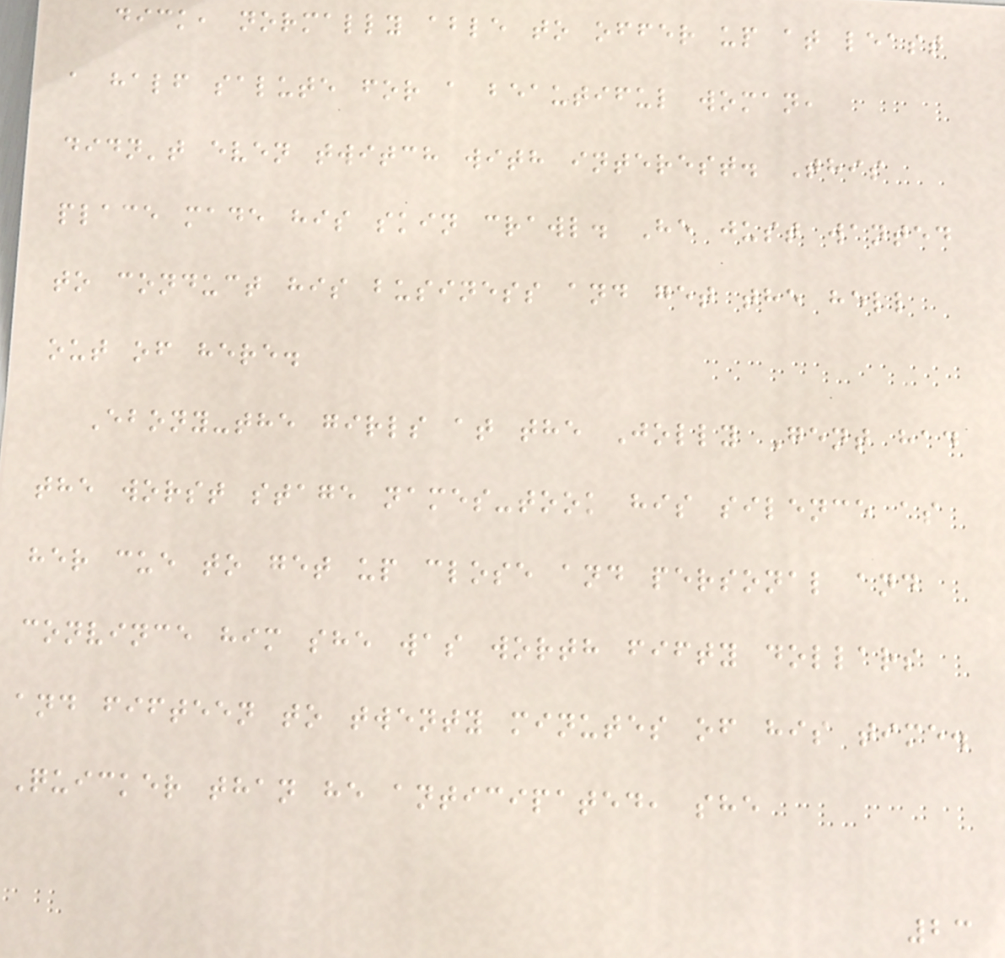dick, normally able to offer up at least
a half salute for a beautiful woman,
didn't even twitch with interest. This
place made his skin crawl. He just wanted
to conduct his business and get the hell
out of here.
Ebony-the girls at the Jolly Gent had
the worst stage names-took his silence as
her cue to get up close and personal and
convince him she was worth fifty dollars
and fifteen to twenty minutes of his time.
Quicker than he anticipated, she
23
